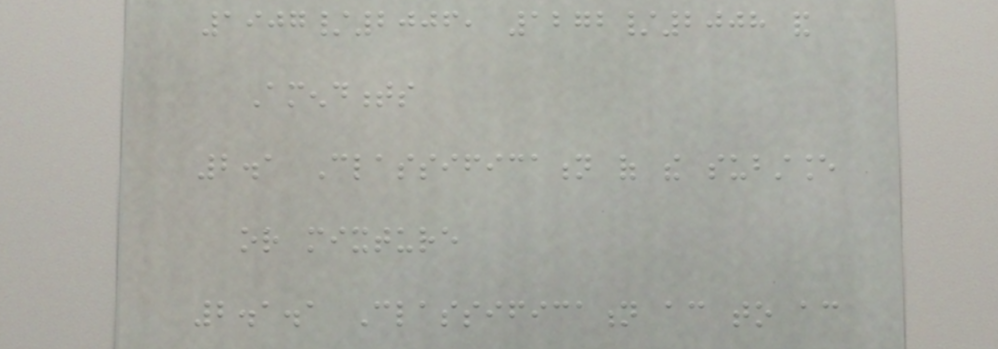1907/2006, 1272/2008 and
Amendments
2.1 Classification of the substance
or mixture
2.1.1 Classification according to according
